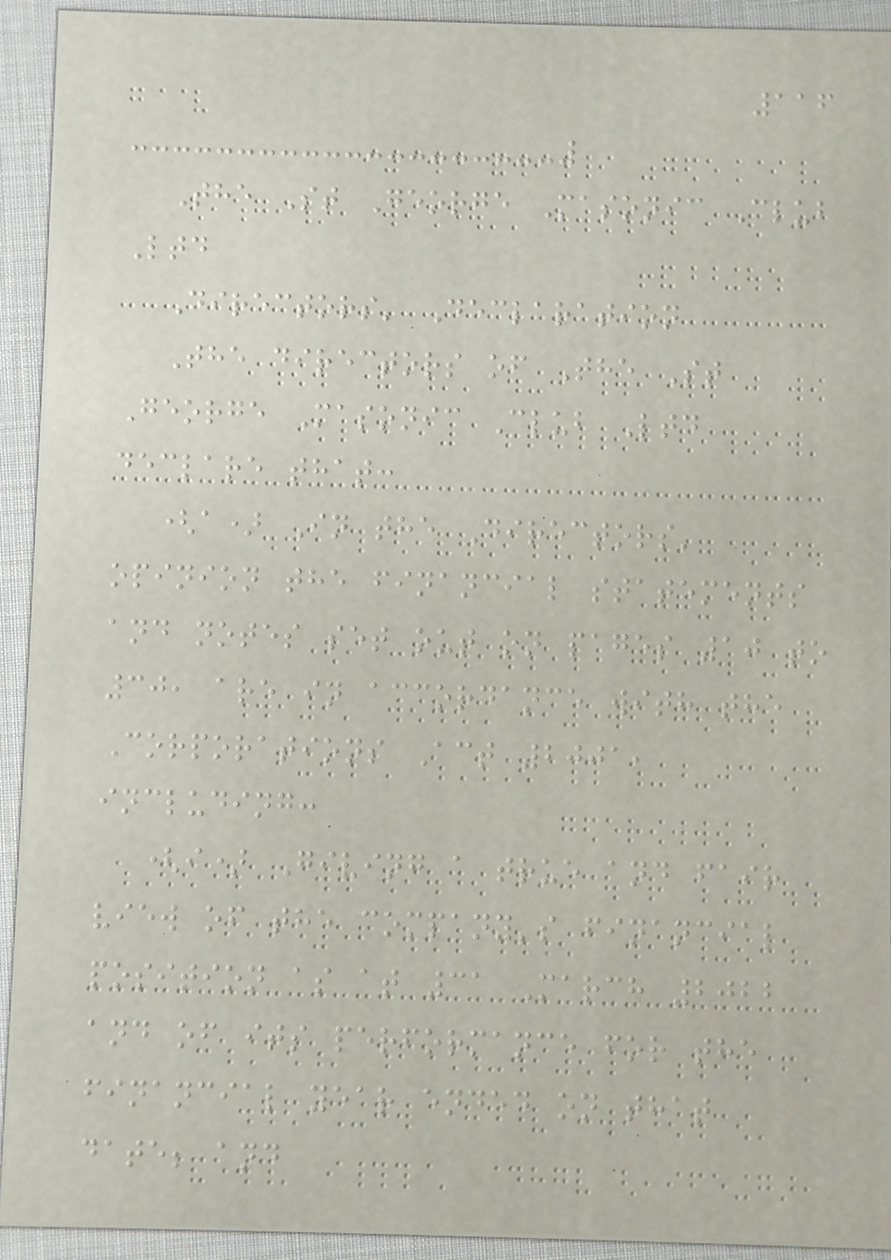116
The St George Masonic Club
Ltd
Directors' Declaration
The directors of The St
George Masonic Club Ltd
declare that:
(a) In the Directors'
opinion the financial statements
and notes set out on pages 10 to
30, are in accordance with the
Corporations Act 2001,
including:
(i) Giving a true and fair
view of the company's financial
position as at 31 March 2022
and of its performance for the
financial year ended on that
date; and
